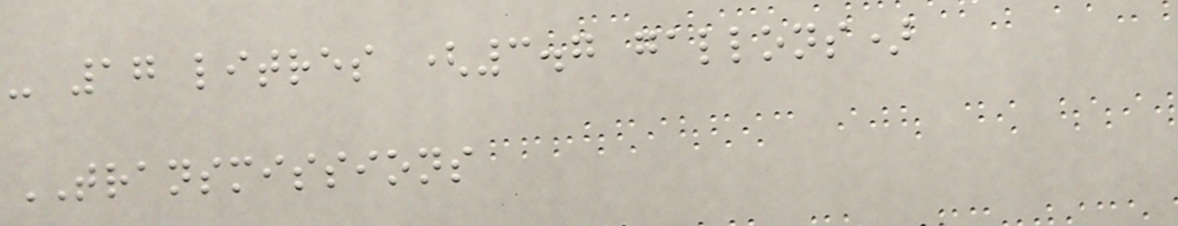- 17 litres (3.7 gallons)
TRANSMISSIONS
